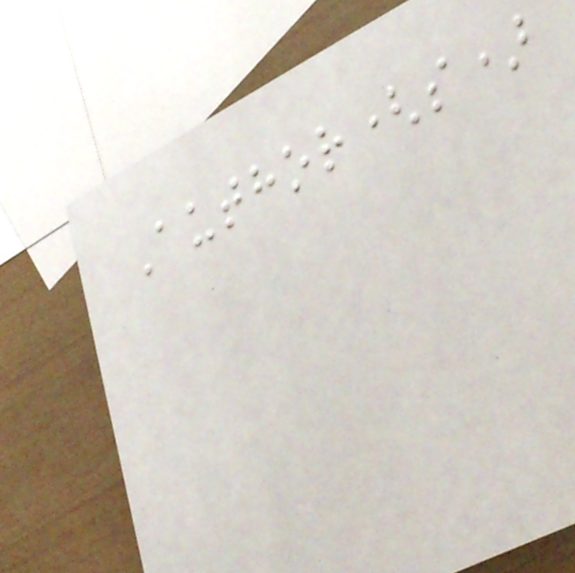Author(s)
